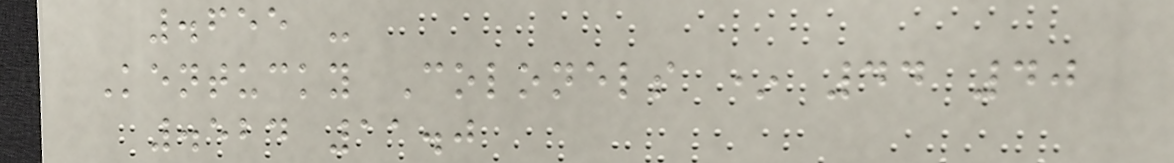.655 -
Kentucky Colonels * 44 40
.524 11.0
